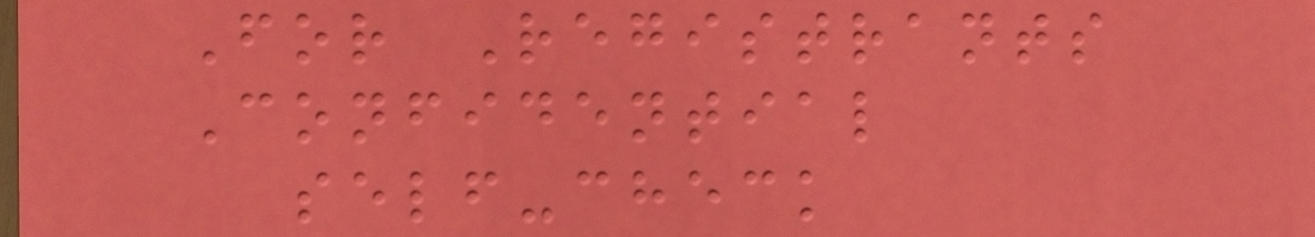For Registrants
Confidential
self-check
